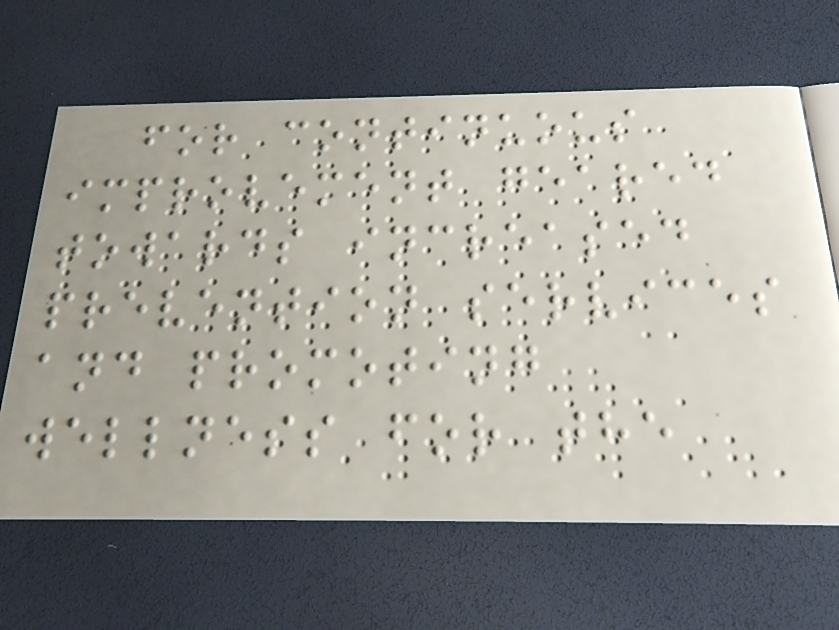for continuous
improvement geared
towards increased
prevention services
and promoting
wellness for the
